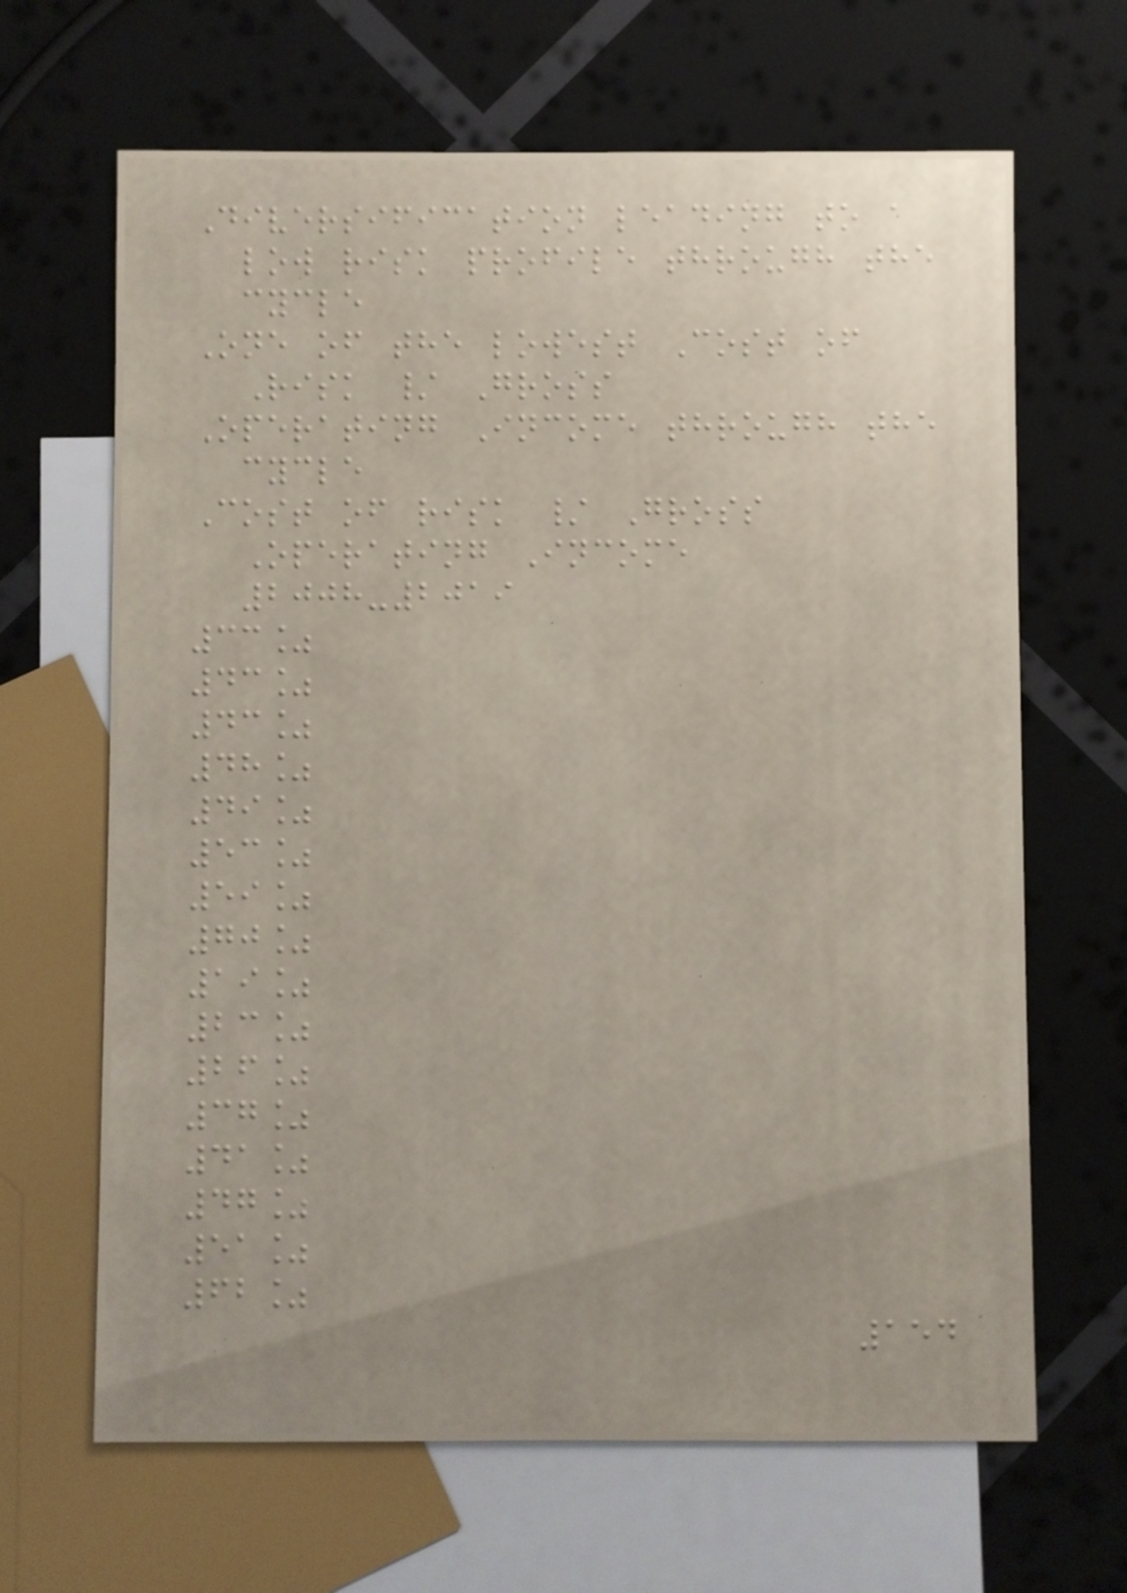Diversification leading to a
low risk profile through the
cycle
One of the lowest Cost of
Risk / Gross
Operating Income through the
cycle
Cost of risk / Gross
Operating Income
2008-2019
33%
43%
43%
48%
49%
53%
59%
70%
19%
23%
26%
37%
41%
47%
51%
62%
154
